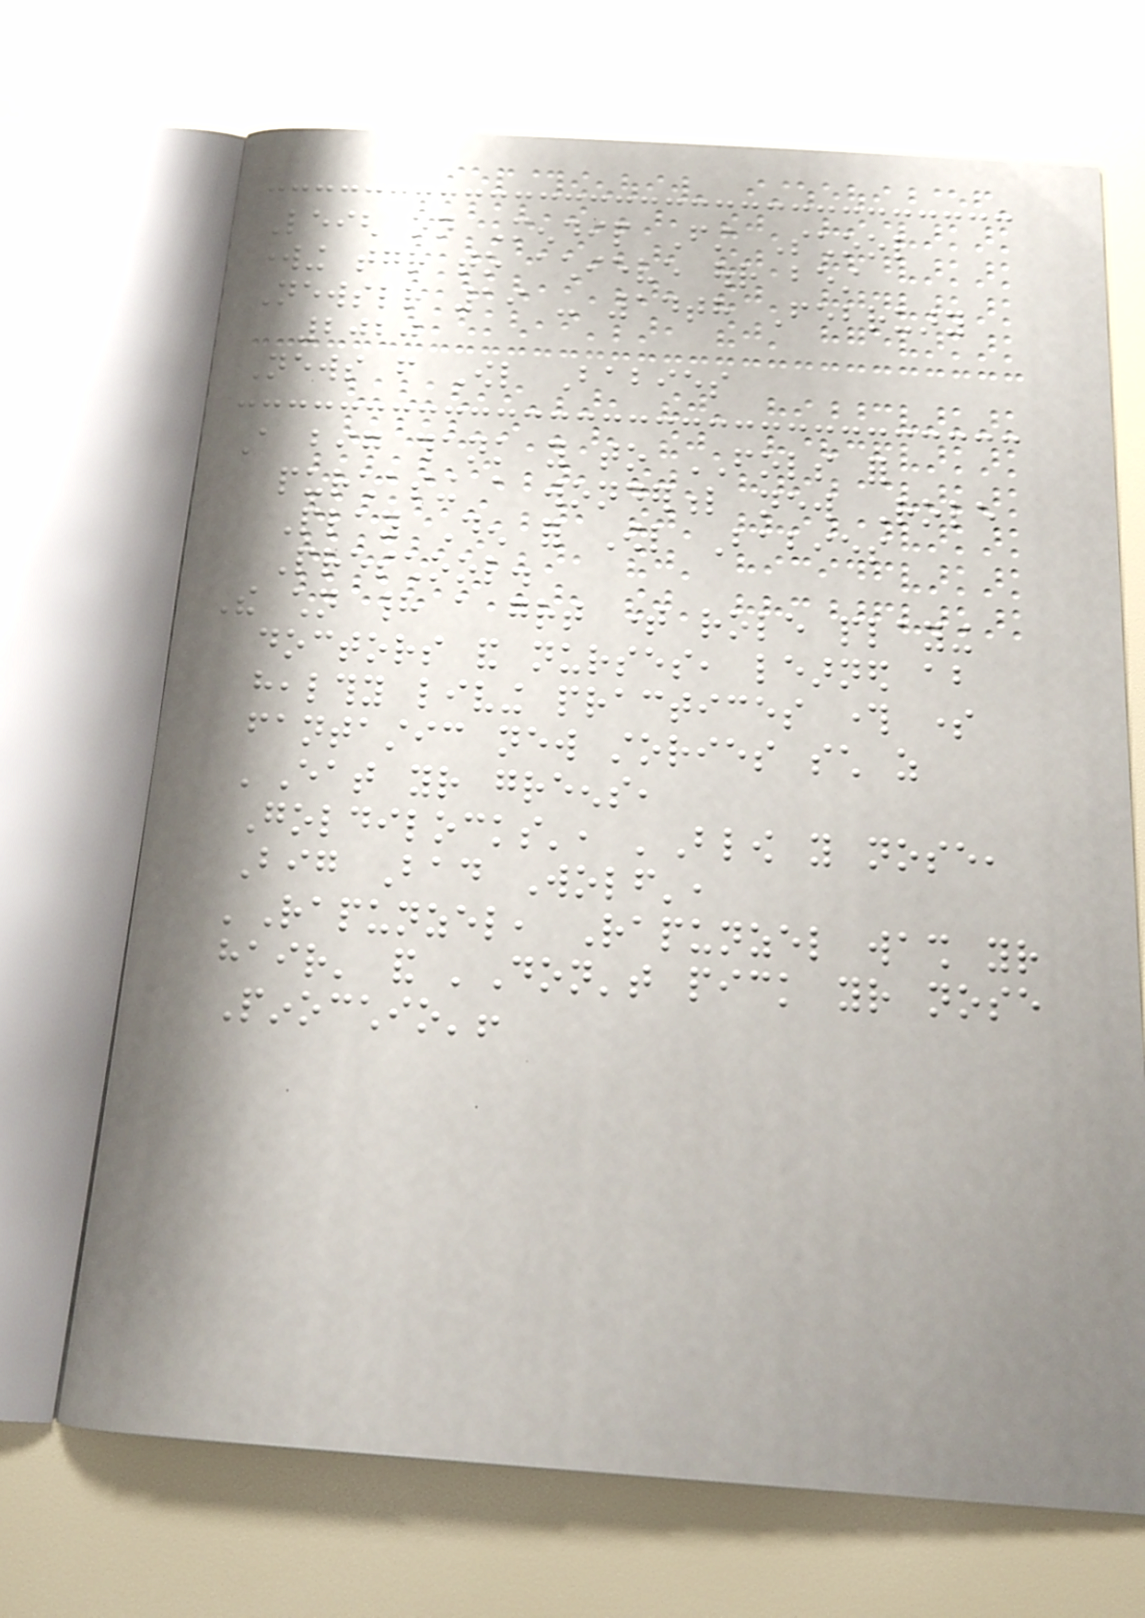Leigh on Mendip First School
working together to achieve our best
Newsletter 19 - 14th February
2020
News from Owl Babies
A big thank you to FOLS for
purchasing a wonderful new Role
Play Den for Owl Babies
Preschool.
The children had a great time role playing
doctors and nurses, learned about
healthy living practices through some
fantastic new stories such as
'Eat your greens,
Goldilocks', 'Blow you nose,
Big Bad Wolf',
'Rapunzel, Rapunzel wash your
hair' and 'Don't pick your nose
Pinocchio'!
